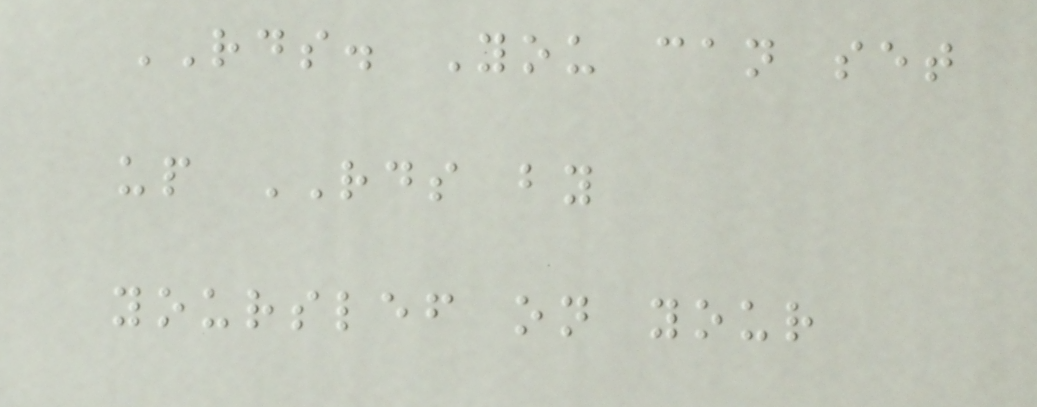RDS. You can set
up RDS by
yourslef on your
